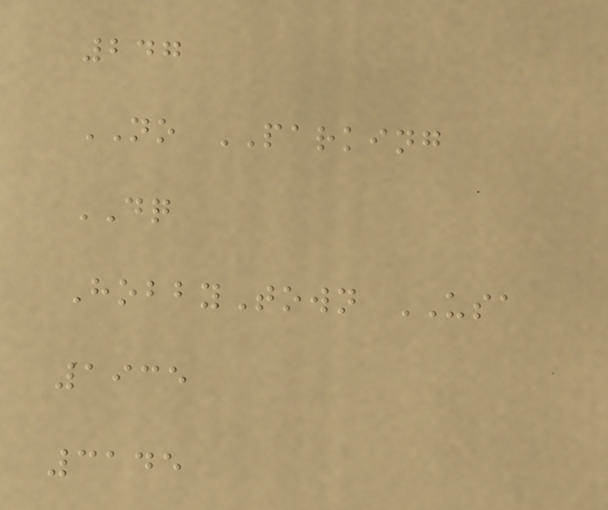247
NO PARKING
DQ
HobbyTown USA
1935
3145
